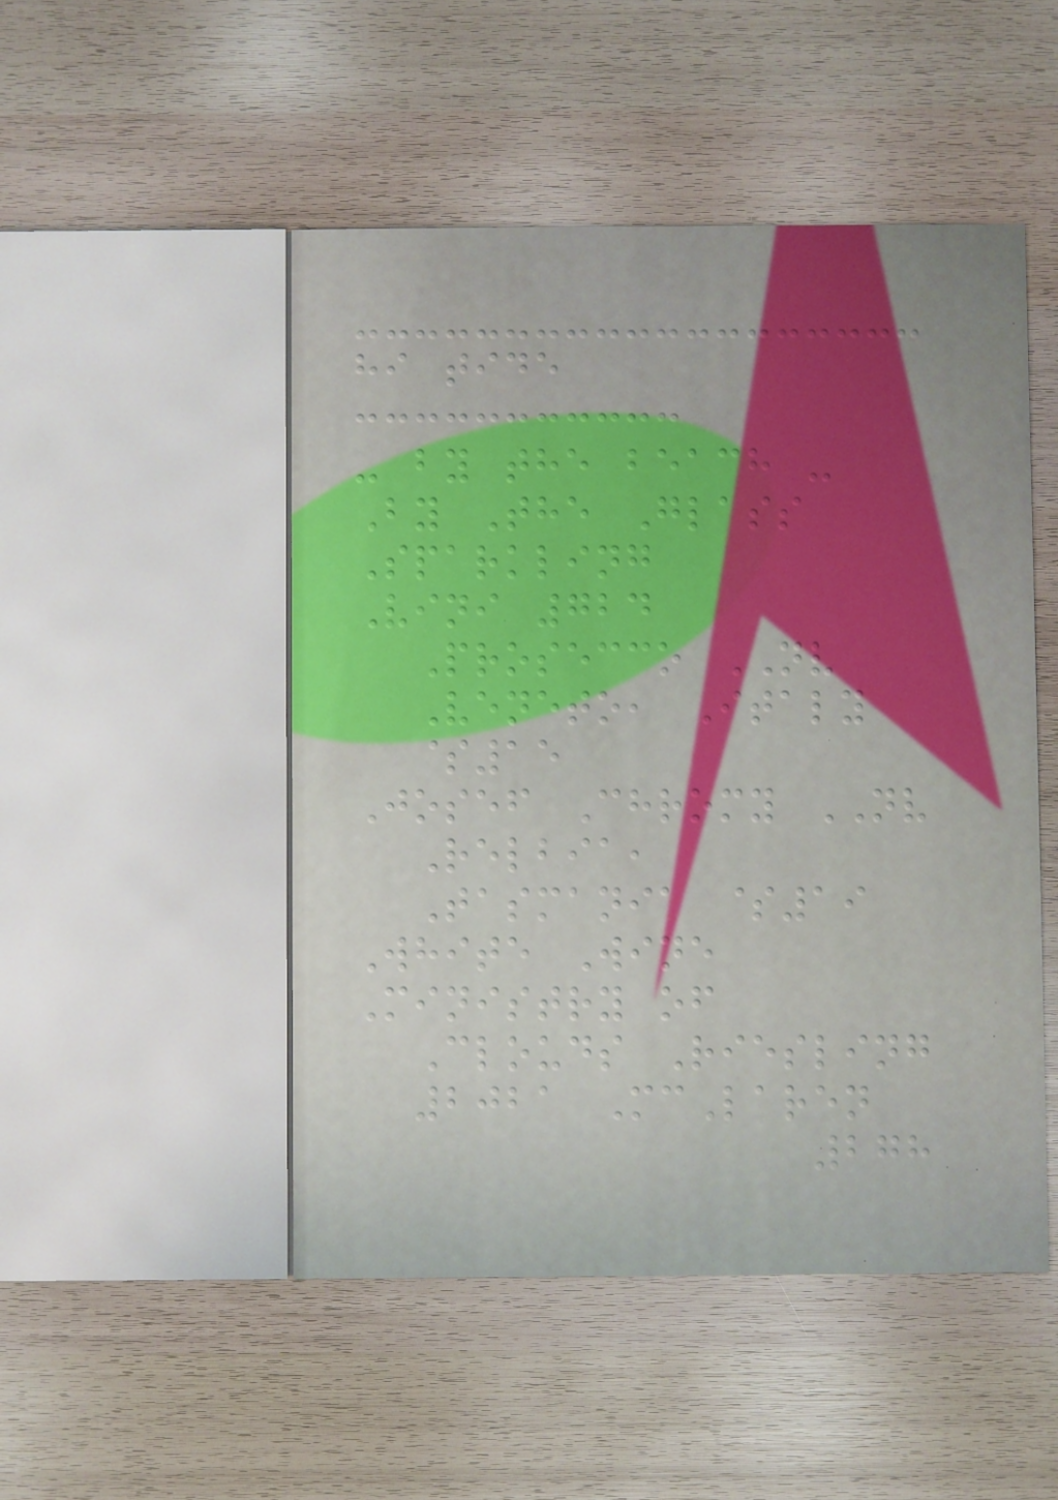hi tide
- by the beach -
By The Glass
Sparkling
Vini 724
Prosecco NV
Veneto, Italy
$15
Josef Chromy NV
Relbia,
Tasmania $19
White Wine
Ministry of
Clouds Riesling
2021 McLaren
278
